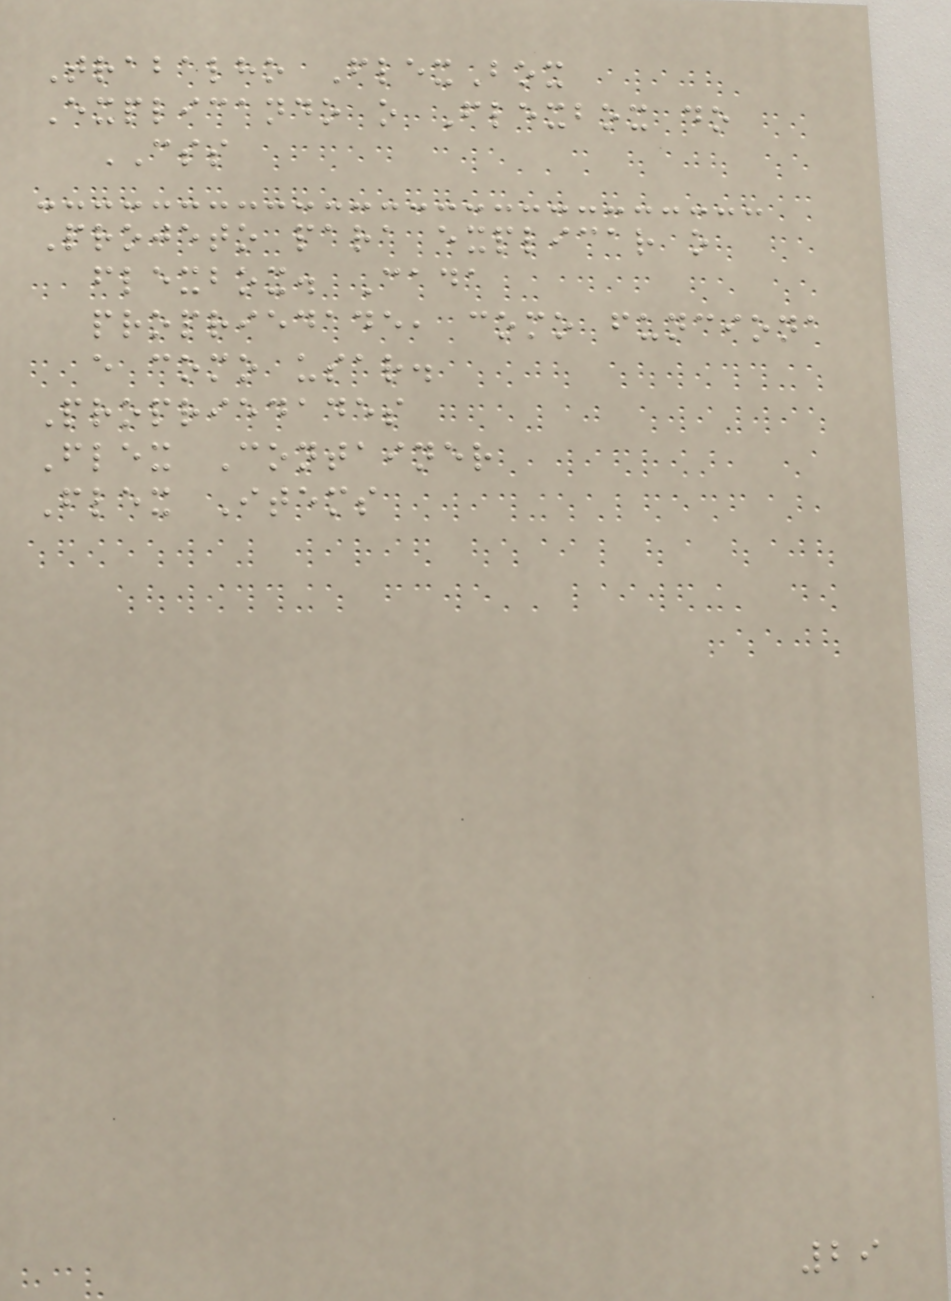Trabalho FlexBox
Explicando o Flexbox do
CSS
Projeto para explicar o
flexbox. Cada
propriedade, como funciona
e como usar.
Propriedades
Flex Container
Flex Items
29
